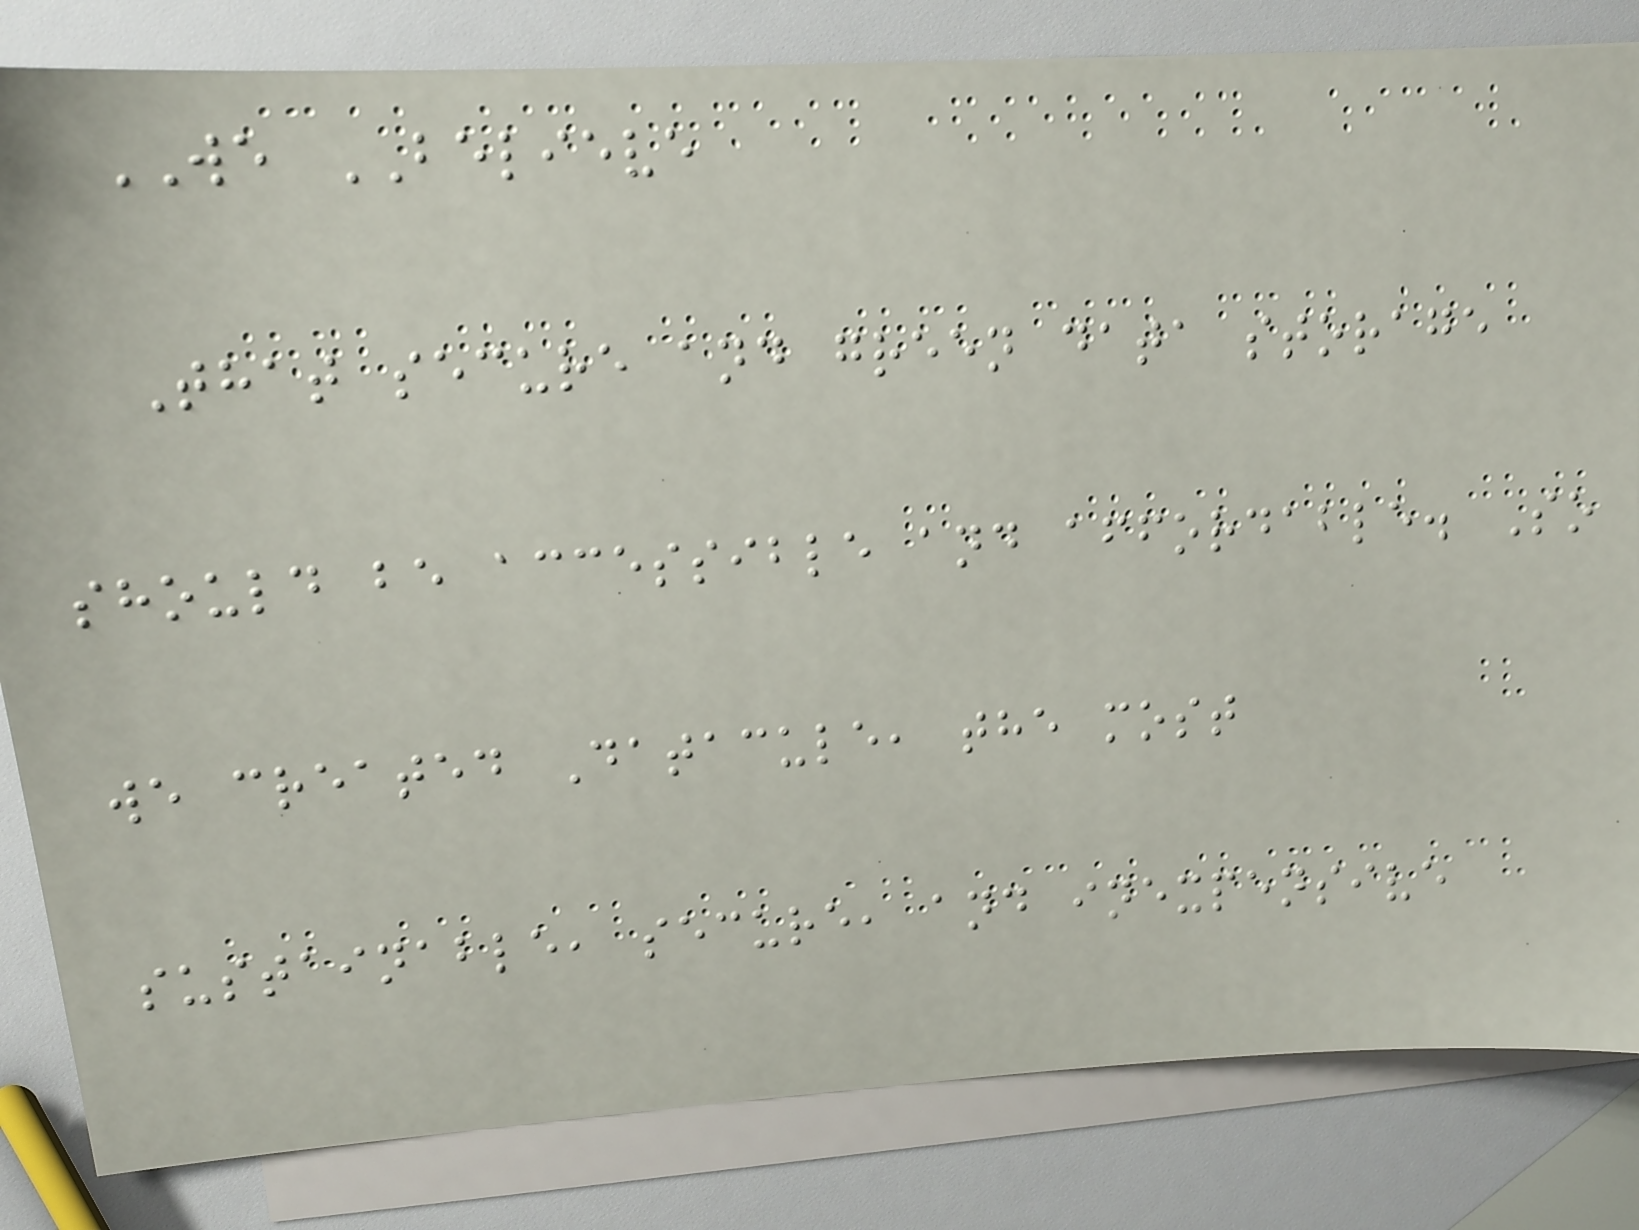WE BELIEVE
That secure and green data storage
should be accessible and affordable. So
we created Datacule, the most
sustainable, secure, and inexpensive
